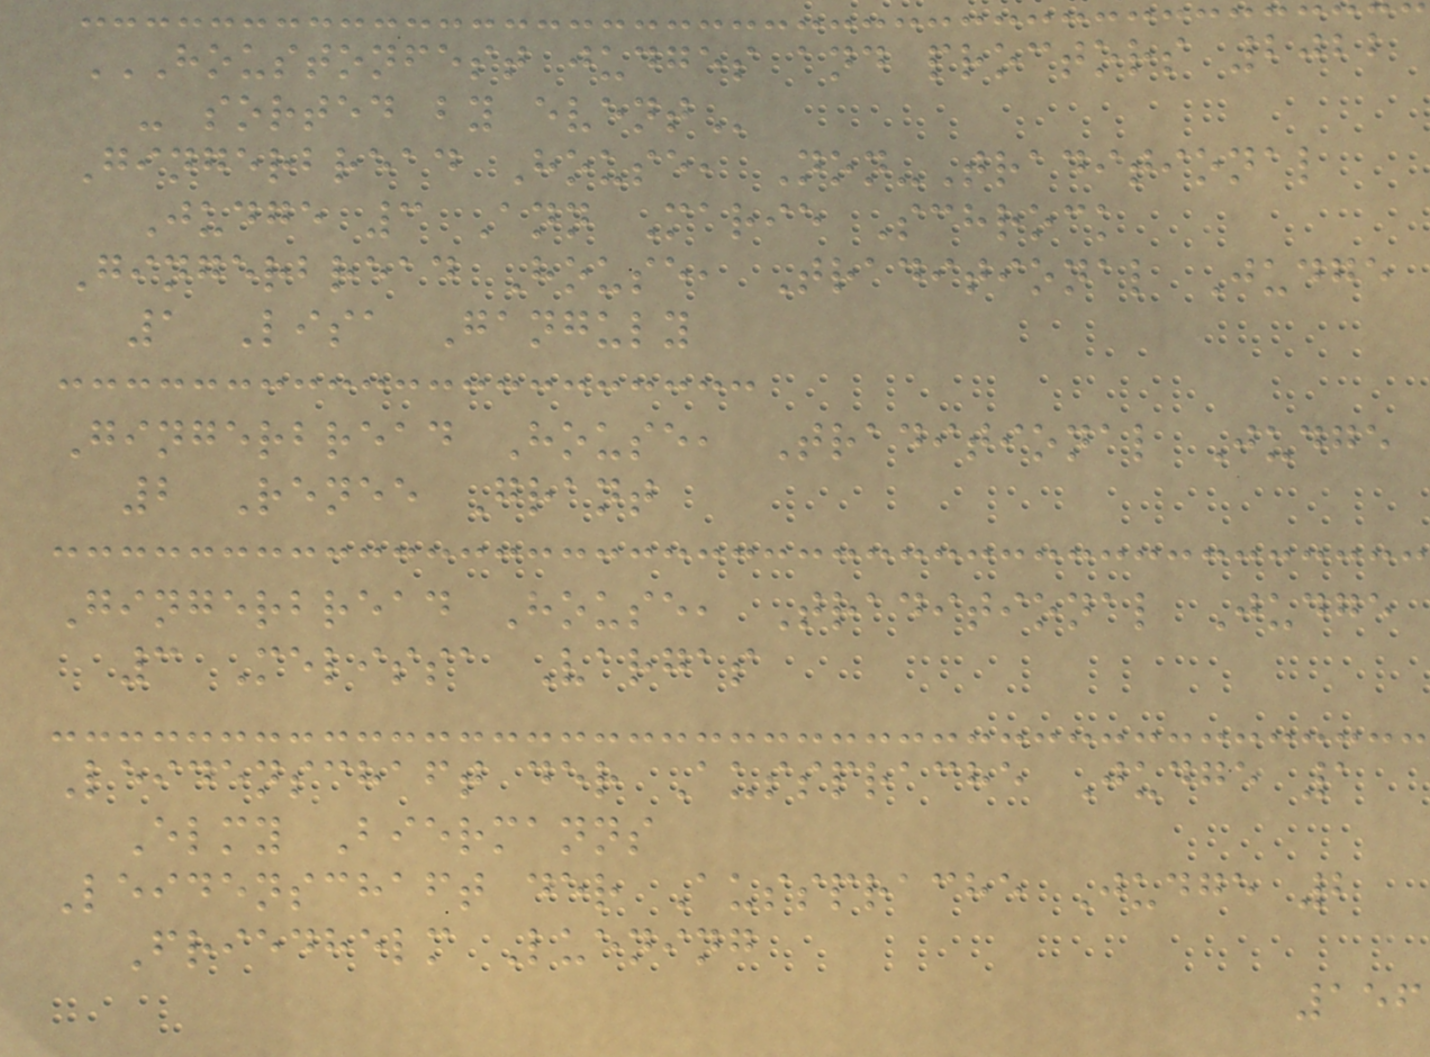HOUSTONFEST JUDGES AND PROCTORS 2022
- SORTED BY EVENT
Gingerbread House, Non-Traditional
Judge 3 Ann Marie Schrock
Gingerbread House, Traditional Judge
1 Lisa Ganguly
Gingerbread House, Traditional Judge
2 Renee Grant
Gingerbread House, Traditional Judge
3 Melissa Vargas
Leidenschaft der Aussprache Judge 1
Elmy Biermanns
Leidenschaft der Aussprache Judge 2
Friedhelm Luening
156
